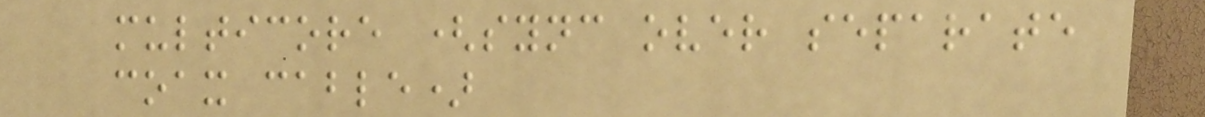multicore (sync over separate
coax cable)
